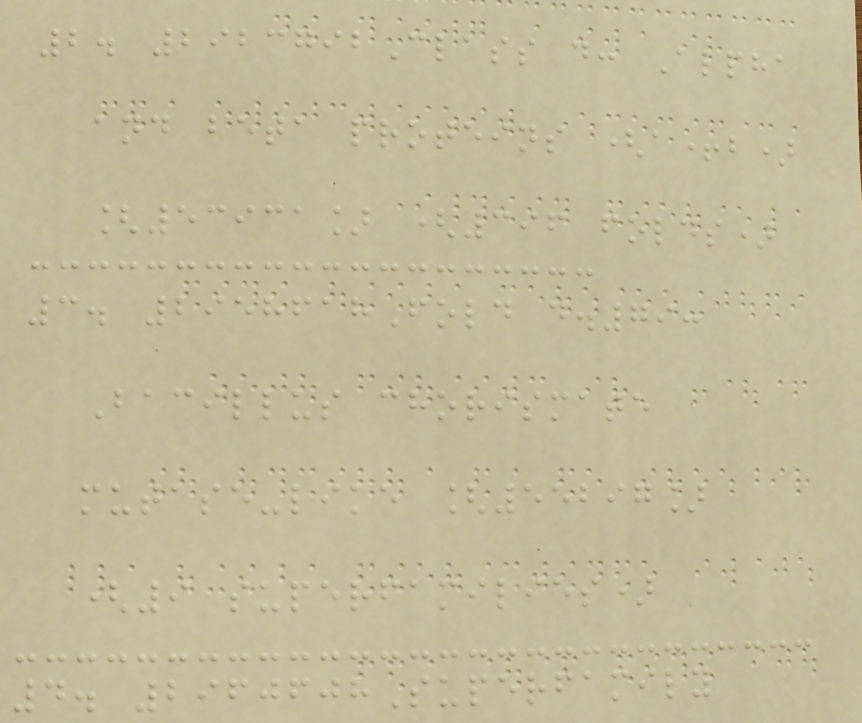2. 2923792Class d: Alpha
and beta proteins (a+b)
[53931] (396 folds)
3. 2958618Fold d.79:
Bacillus chorismate
mutase-like [55297]
(9 superfamilies)
4. 2960608Superfamily
